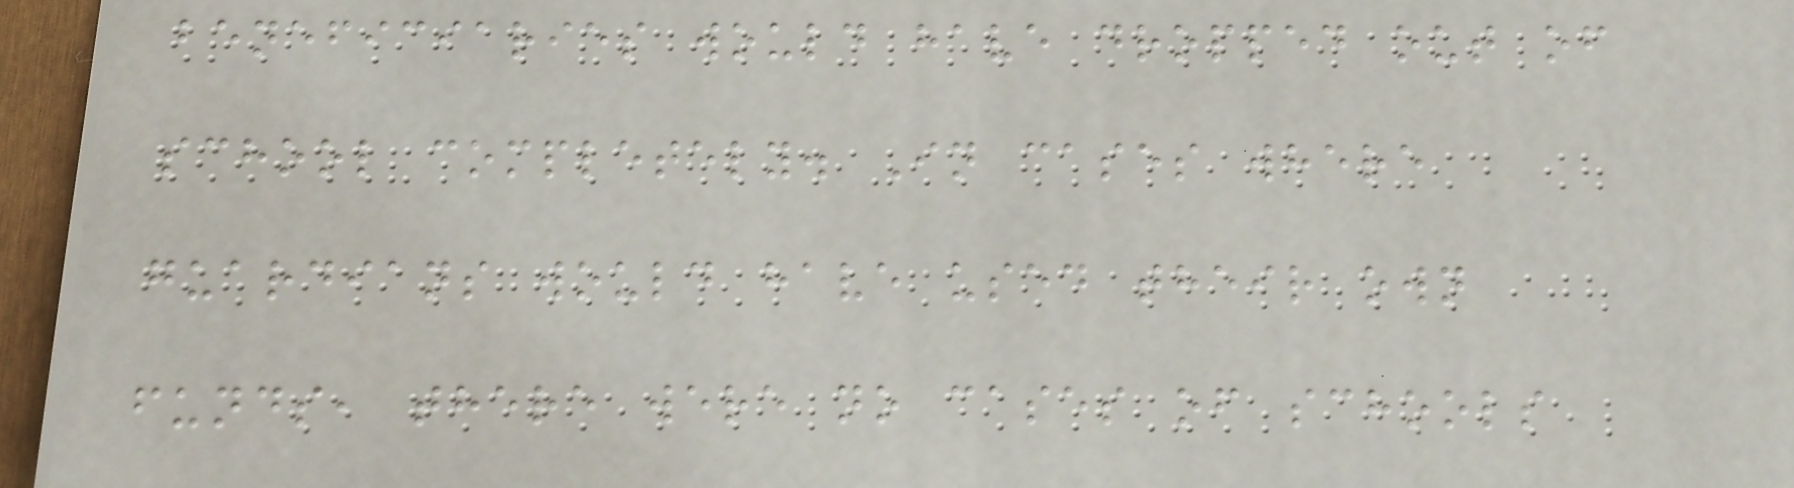beneficiaries would have dropped out of
school completely. In cases where
guardians would have used their own
funds, there were no cases of schools
